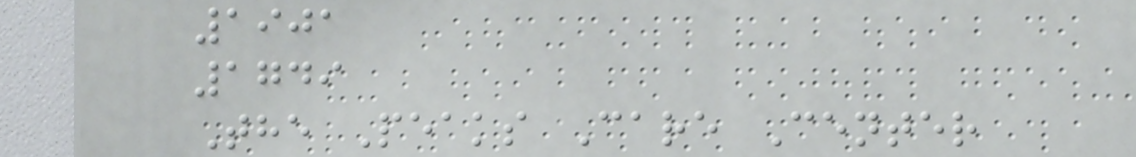1901
1749
The Peaks Care Center
